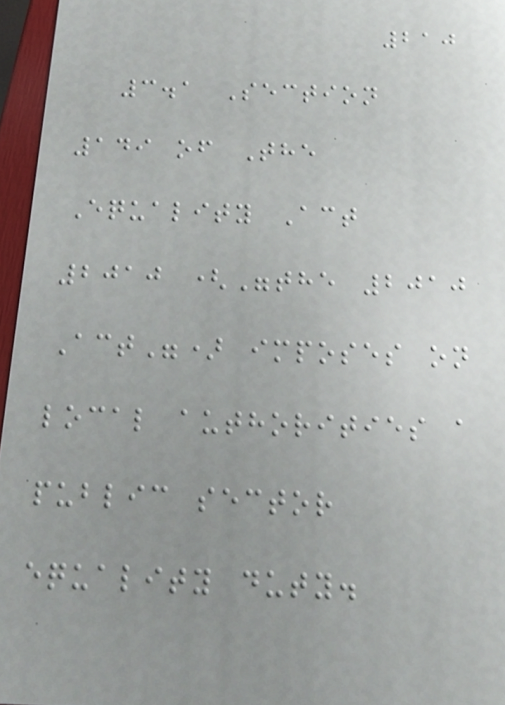210
3.1 Section
149 of The
Equality Act
2010 ("the 2010
Act") imposes on
local authorities a
public sector
equality duty.
